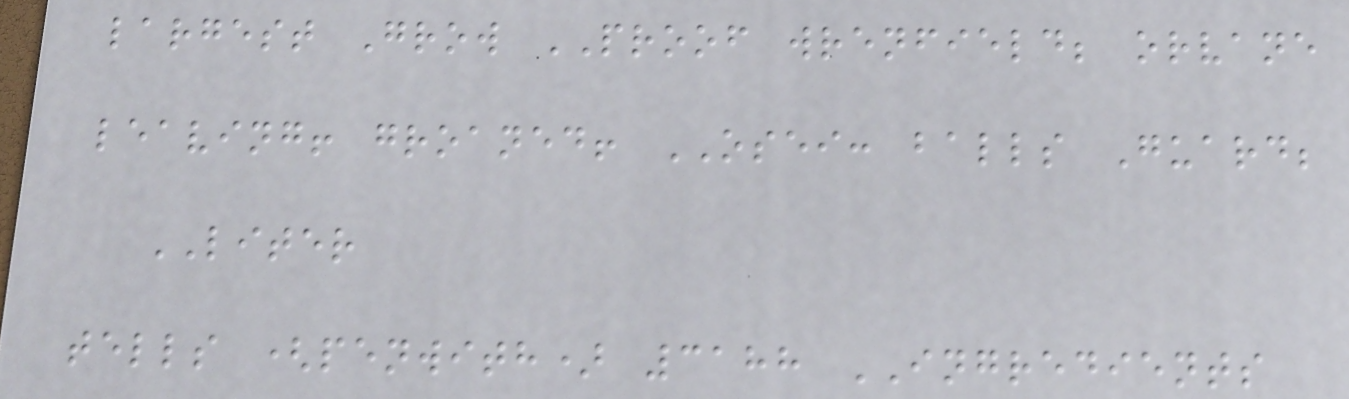largest Grow PROOF wrenfield; orvane
leaving! groaned! OSEI: balls Guard;
LITER
tells (penwith) 3188 INGREDIENTS
